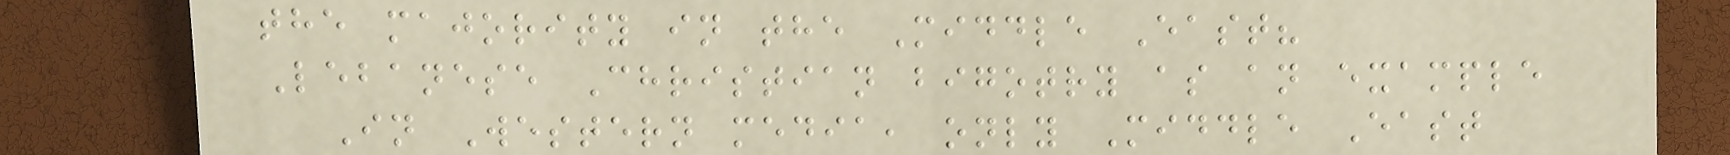the majority in the Middle East?
Lebanese Christian bigotry as an example
In Western media, only Middle East
